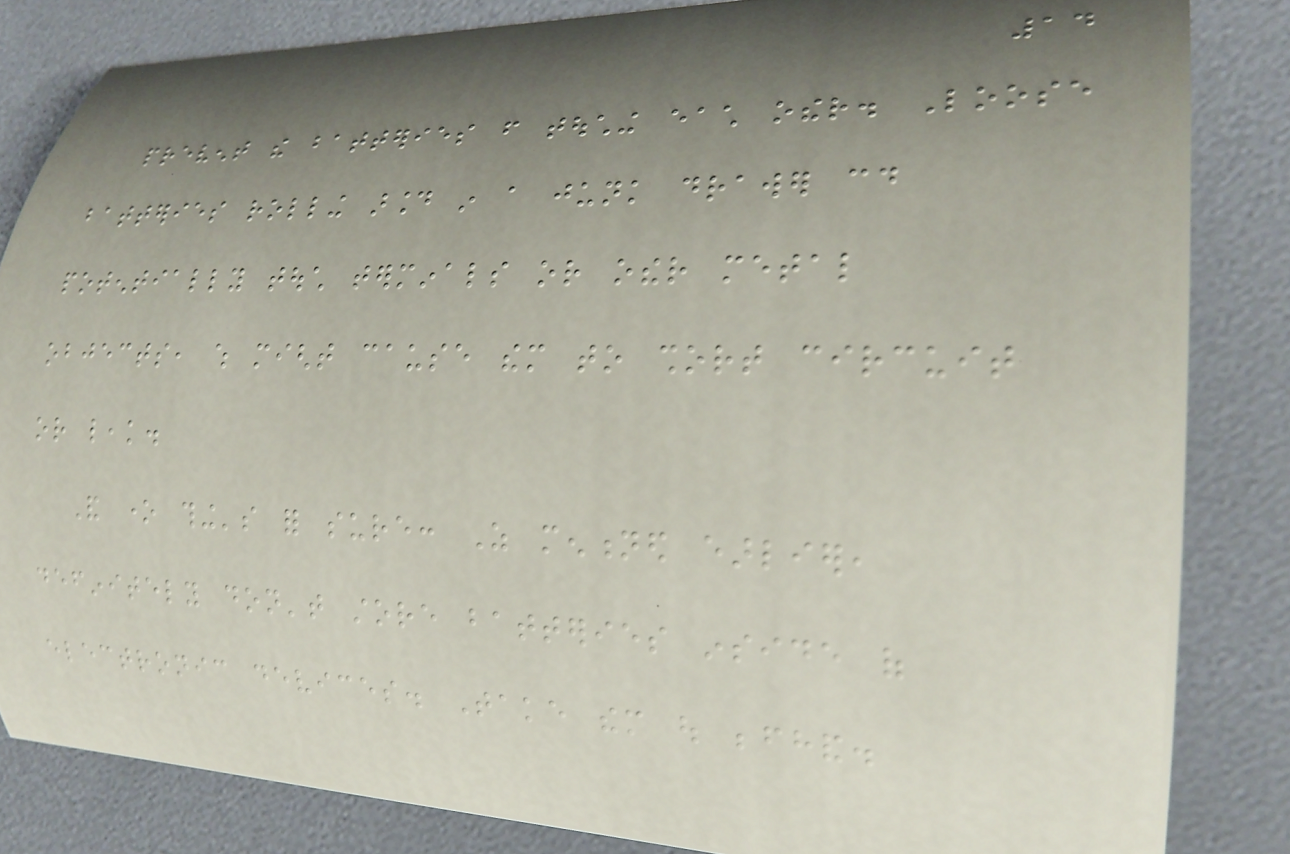14
prevent the batteries from touching each other. Loose
batteries rolling around in a junk drawer could
potentially touch terminals or other metal
objects, which might cause them to short circuit
or leak.
And one thing's for sure: As mentioned earlier,
definitely don't store batteries inside of
electronic devices. Take them out beforehand.
